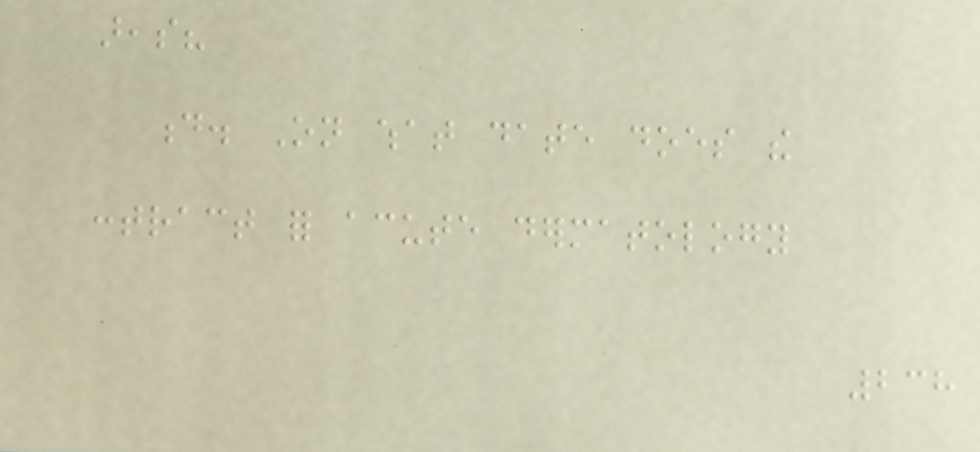areas?
d. On what date does the
contract for acute dermatology
238
